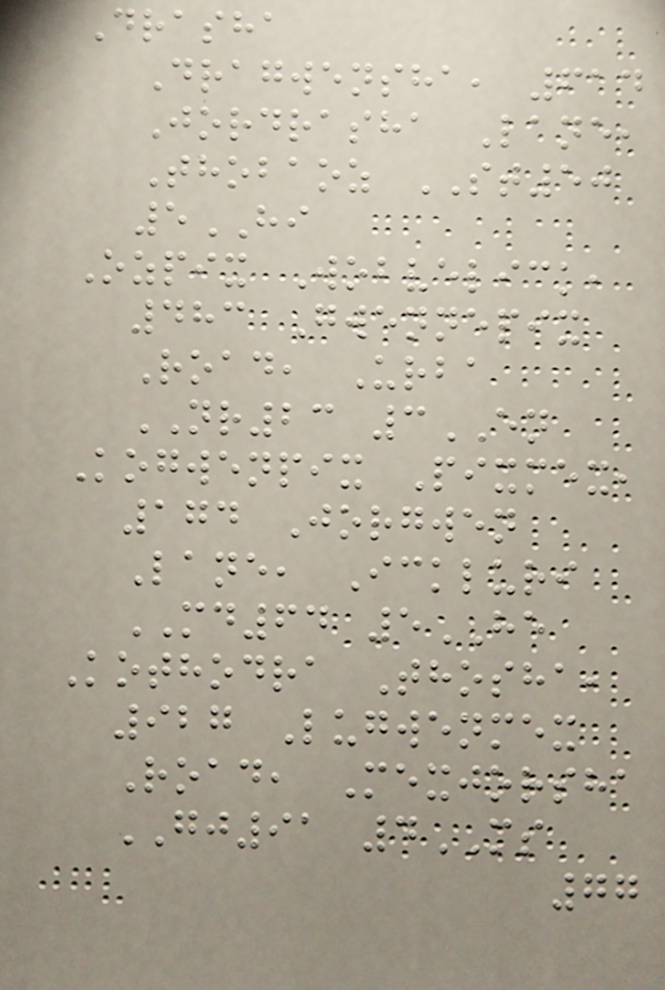Drasha
Dragwensha, 614
Jordrasha Lane,
Thobaoz ST50
5HI
Ozpix Wobvelick,
483 Gwennepix
Road, Urba
NR23 3EN
Kogwenpix Pixmex,
174 Jorgwen
Lane, Ickluri
MD64 5HE
Kothodra Thosha,
927 Lugwenmex
Road, Mexjorsha
GJ91 4MS
77
